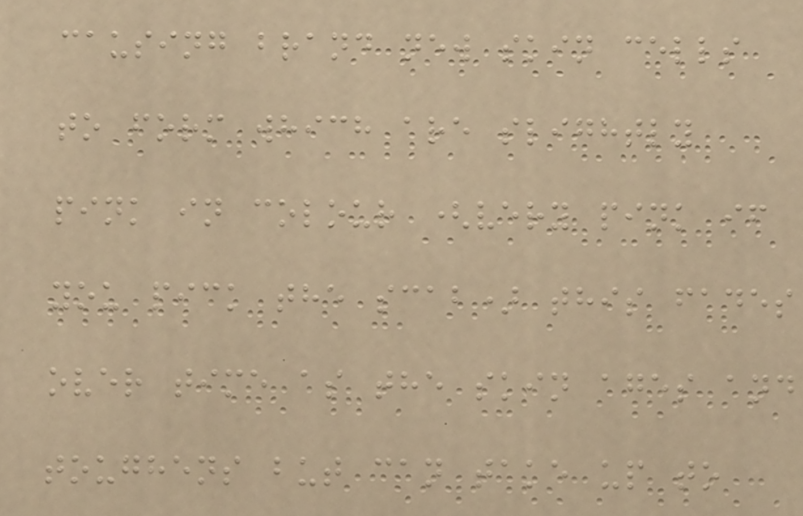causing brand new skin cells
to form which are slightly
pink in colour (very pink if
you pick the scab) this fades
over time as the skin ages and
toughens but can take up to
